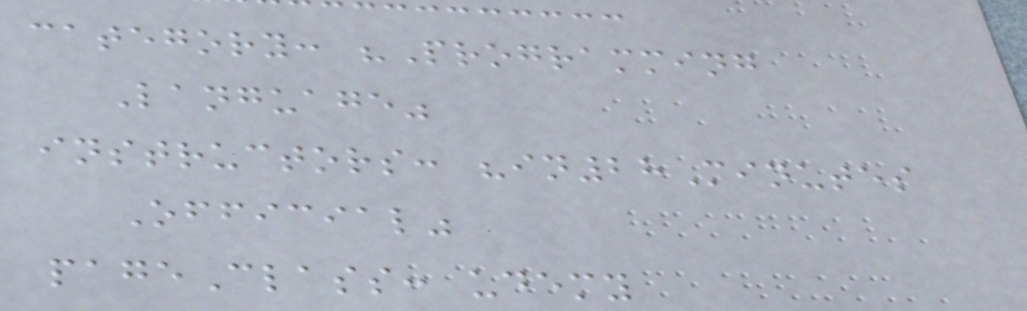category: "Programming
Language"
instructors: "in28Minutes
Official"
pageClass: udemy
